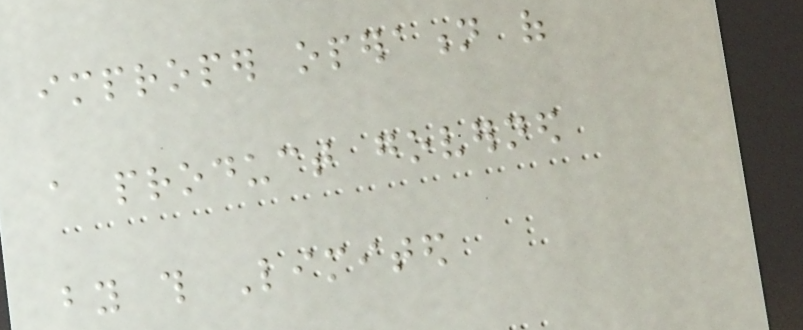improper operation of
a product governed
by this Limited
